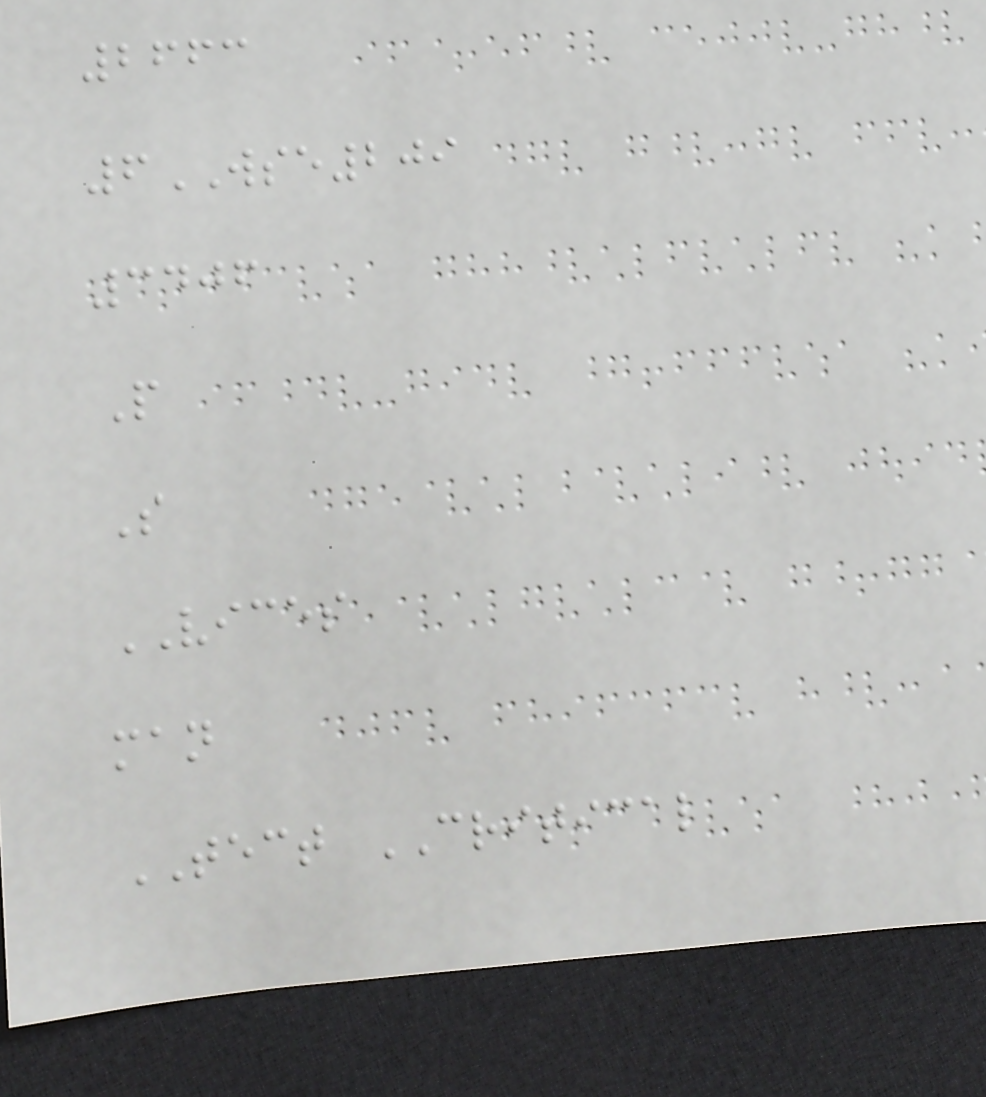2663
6WSE209
3406
P
S
VICES
man
TECT CRITICAL
